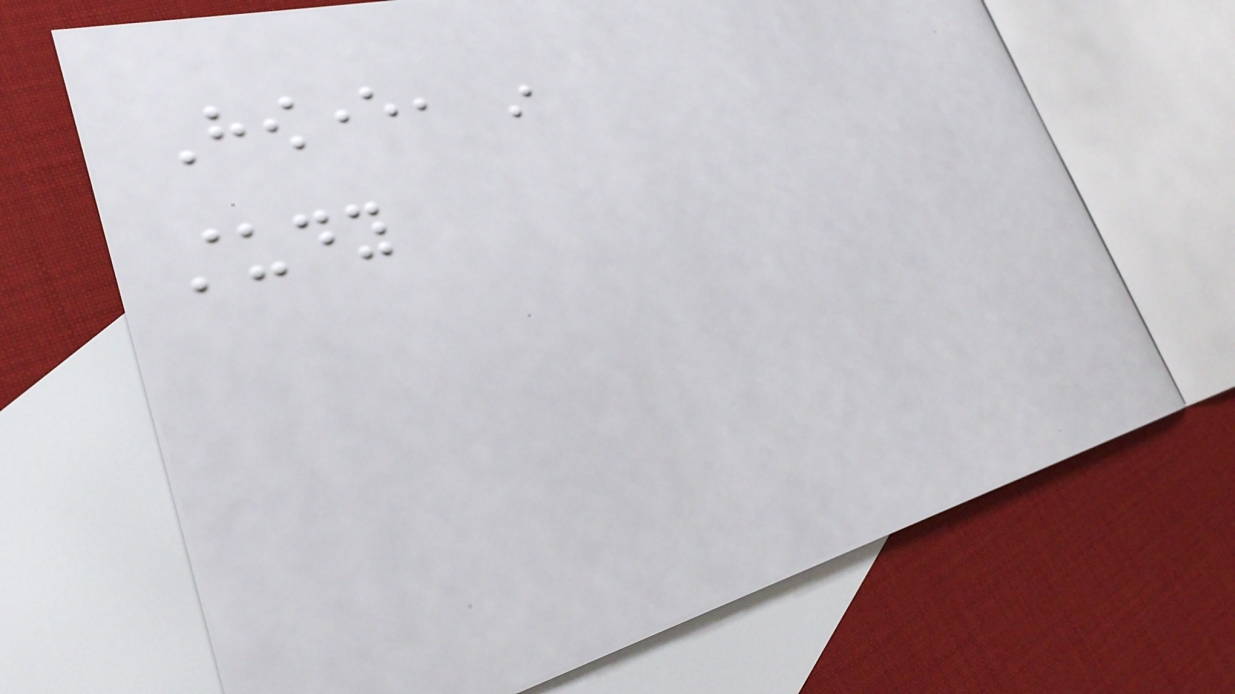However, in
study
